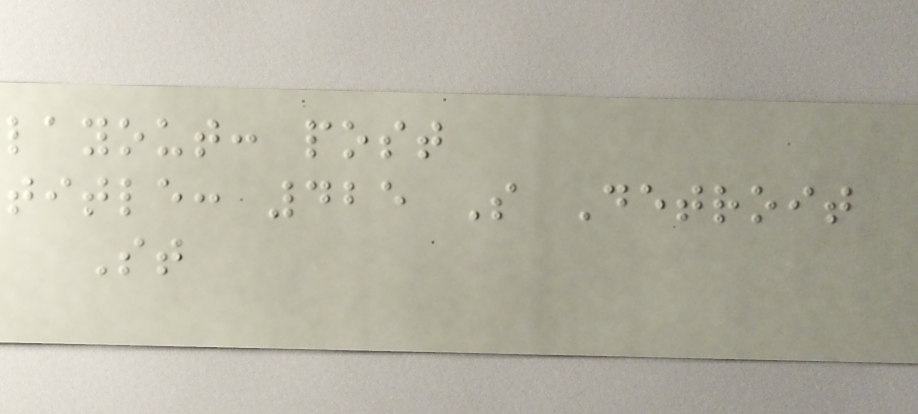layout: post
title: 425 S Detroit
St
